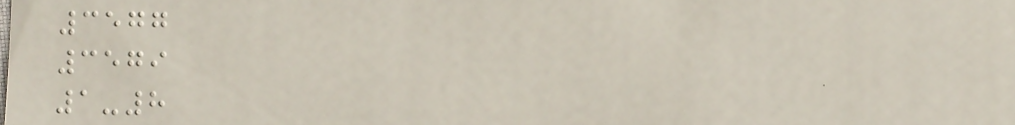3577
3579
1-8
